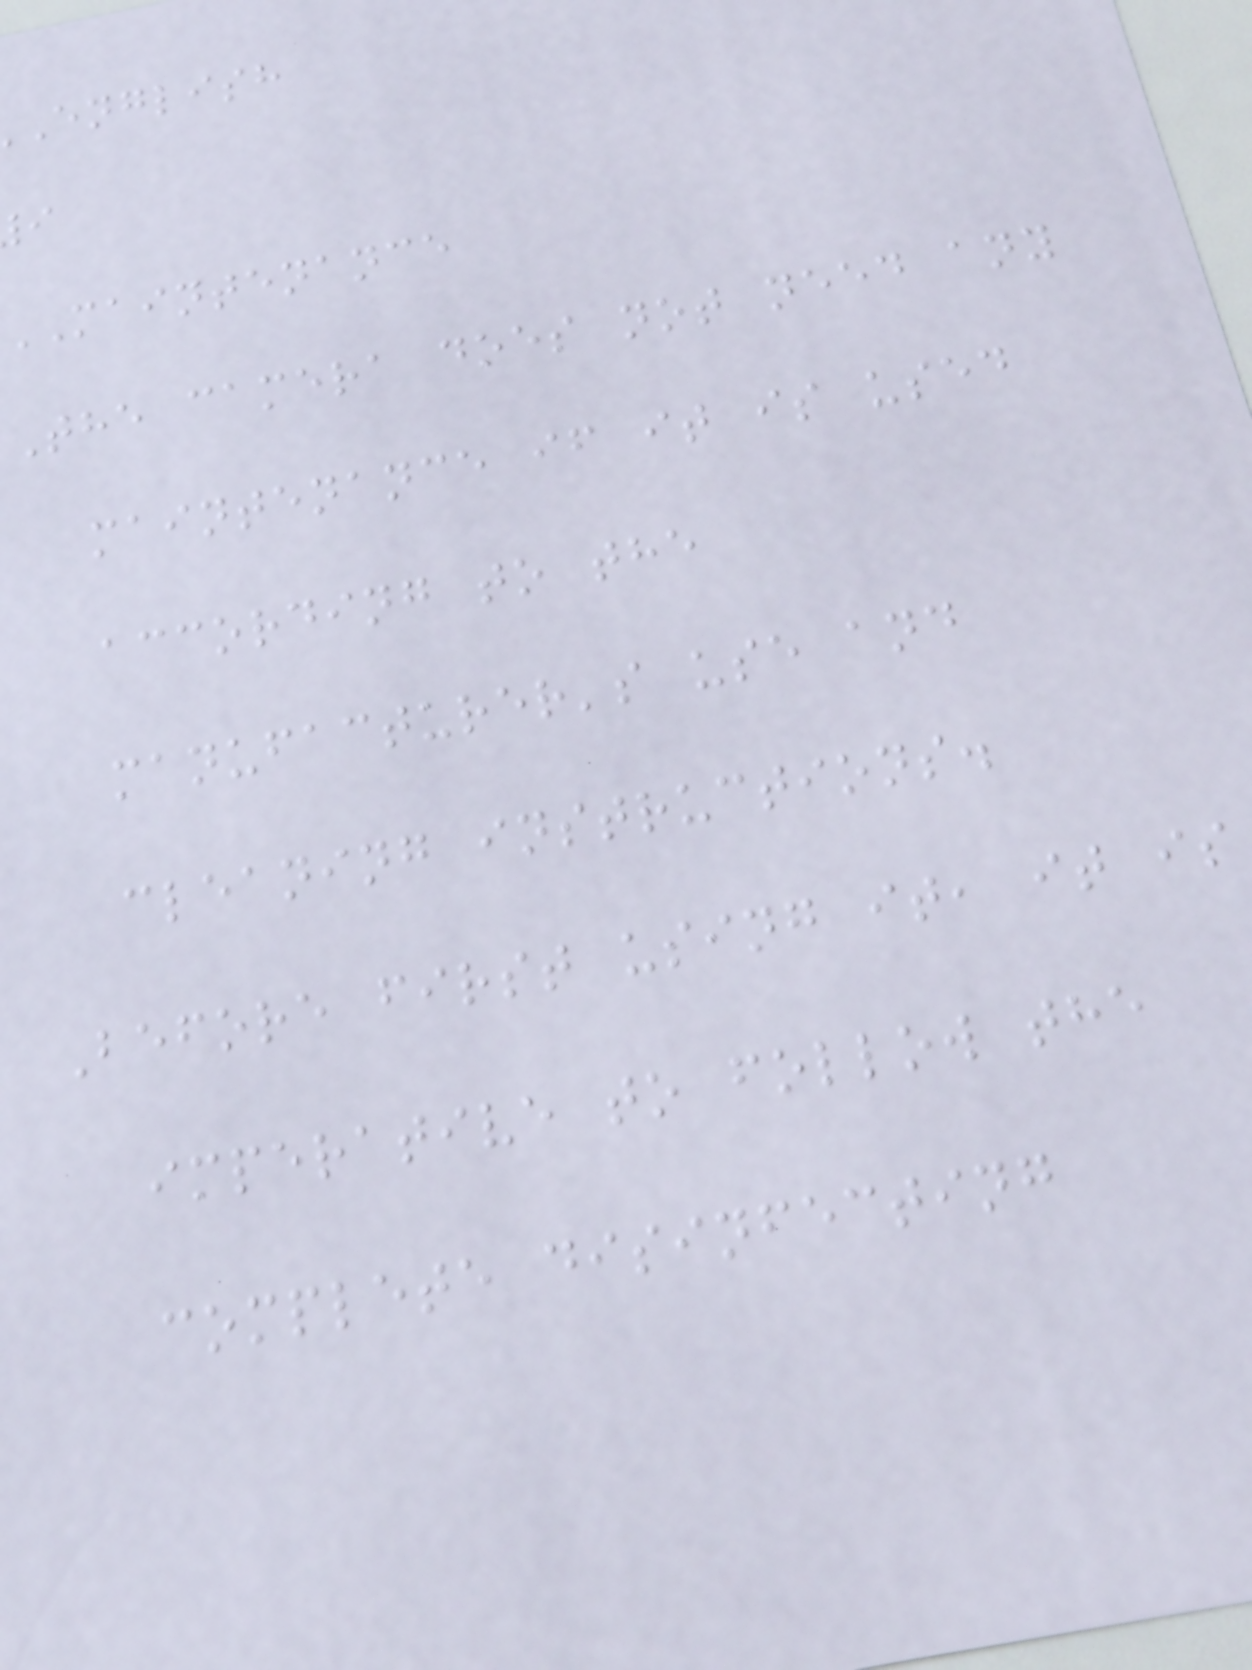english
MAINTENANCE
The camera does not need any
maintenance if it is used
according to the
manufacturer's use and
cleaning instructions.
Before first using it, it is
imperative to follow the
complete disinfecting
